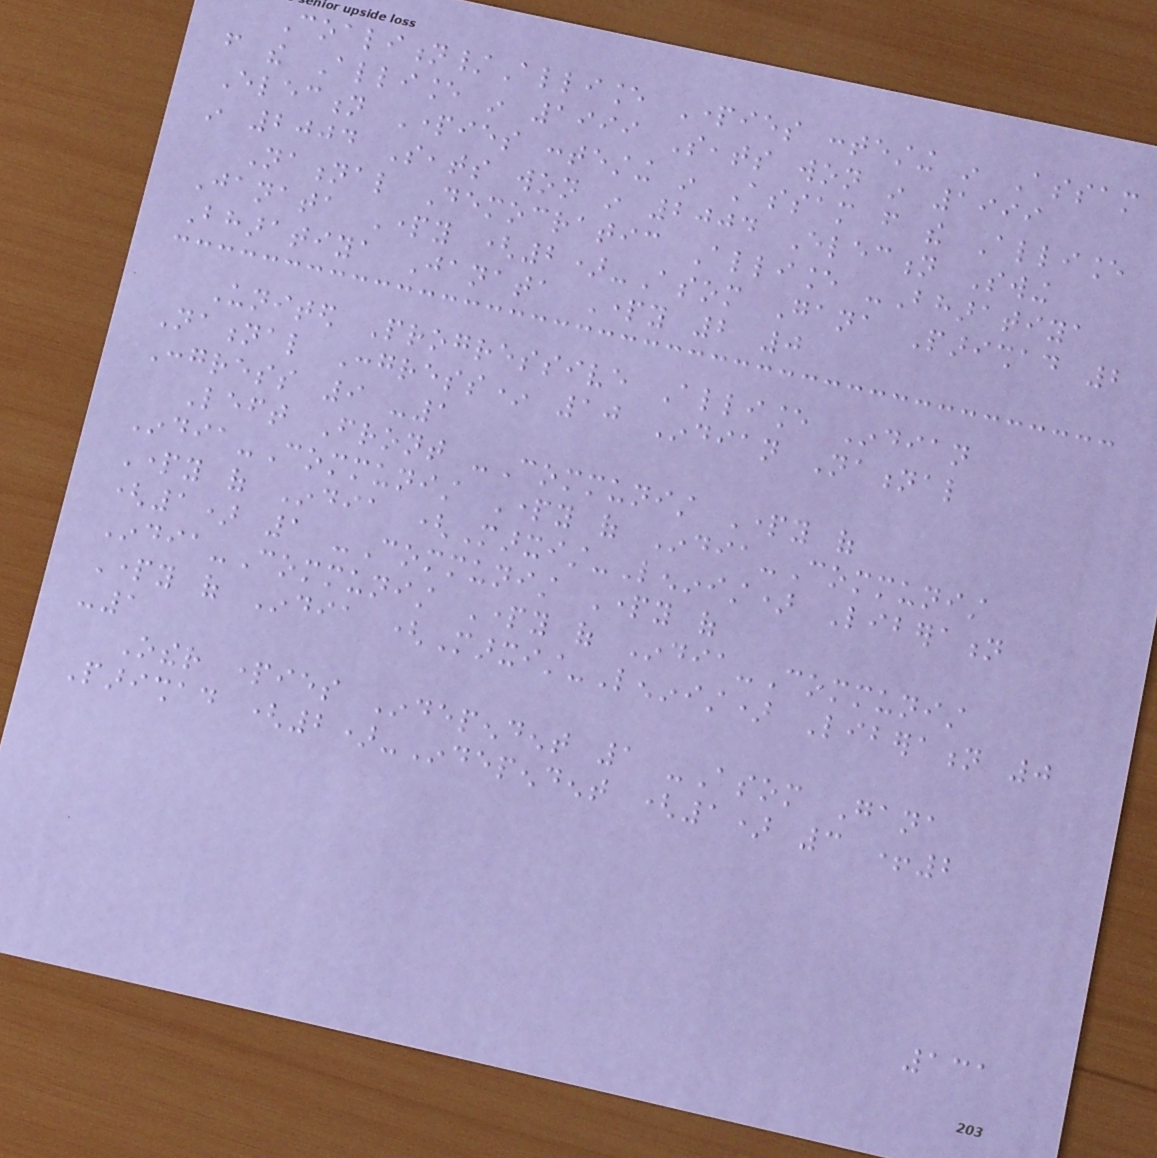Coalition/Alliance Parties contesting in Assam
from the Alliance in 1999 Seats won in 1999
Election Parties contesting in Assam from the Alliance
in 2004 Seats won in 2004 Election Swing
National Democratic Alliance -Bharatiya
Janata Party (2)-Asom Gana Parishad 2
Bharatiya Janata Party 2 0
United Progressive Alliance Indian
National Congress* 10 Indian National
Congress 9 -1
Left Front -Communist Party of
India-Communist Party of India-Communist
Party of India (Marxist-Leninist) Liberation
(1) 1 -Communist Party of
India-Communist Party of India-Communist
Party of India (Marxist-Leninist) Liberation 0
-1
Other parties Independent 1 -Asom Gana
Parishad (2)-Independent (1) 3 +2
131
